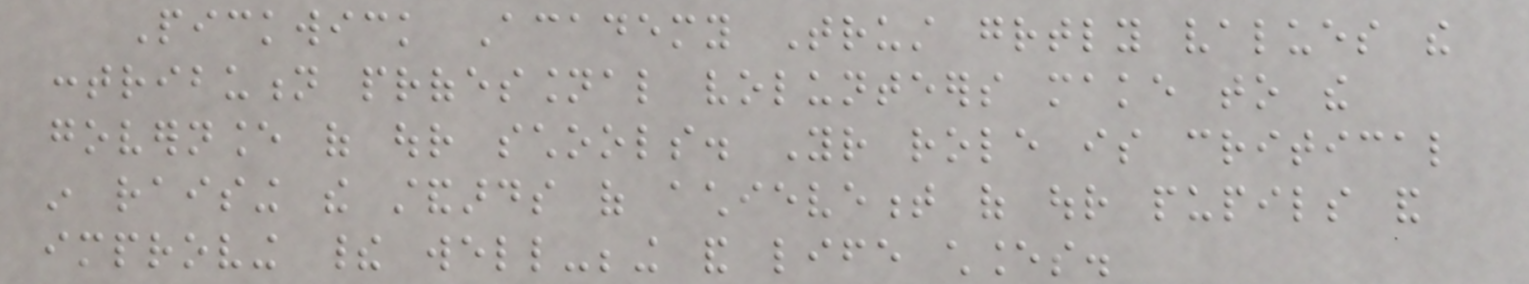Pickwick Academy Trust greatly values the
contribution professional volunteers make to the
governance of our schools. Your role is critical
in raising the standards of achievement of our pupils and
improving their well-being and life chances.
